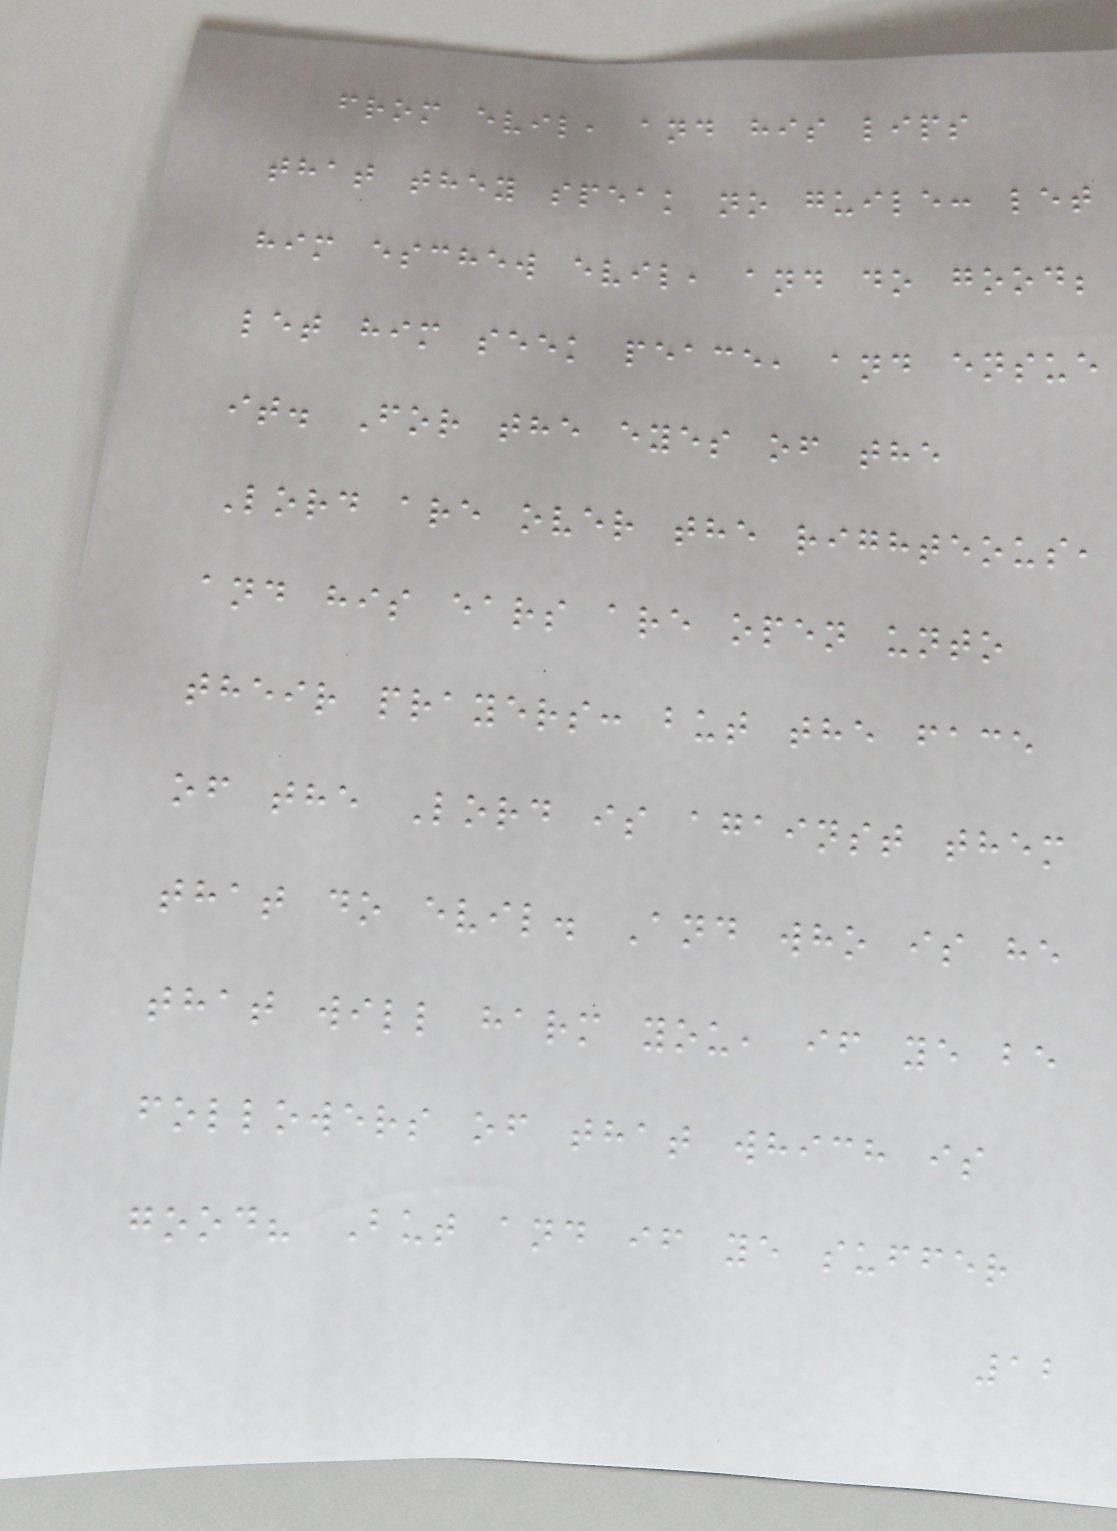from evil, and his lips
that they speak no guile: let
him eschew evil, and do good;
let him seek peace, and ensue
it. For the eyes of the
Lord are over the righteous,
and his ears are open unto
their prayers: but the face
of the Lord is against them
that do evil. And who is he
that will harm you, if ye be
followers of that which is
good? But and if ye suffer
12
